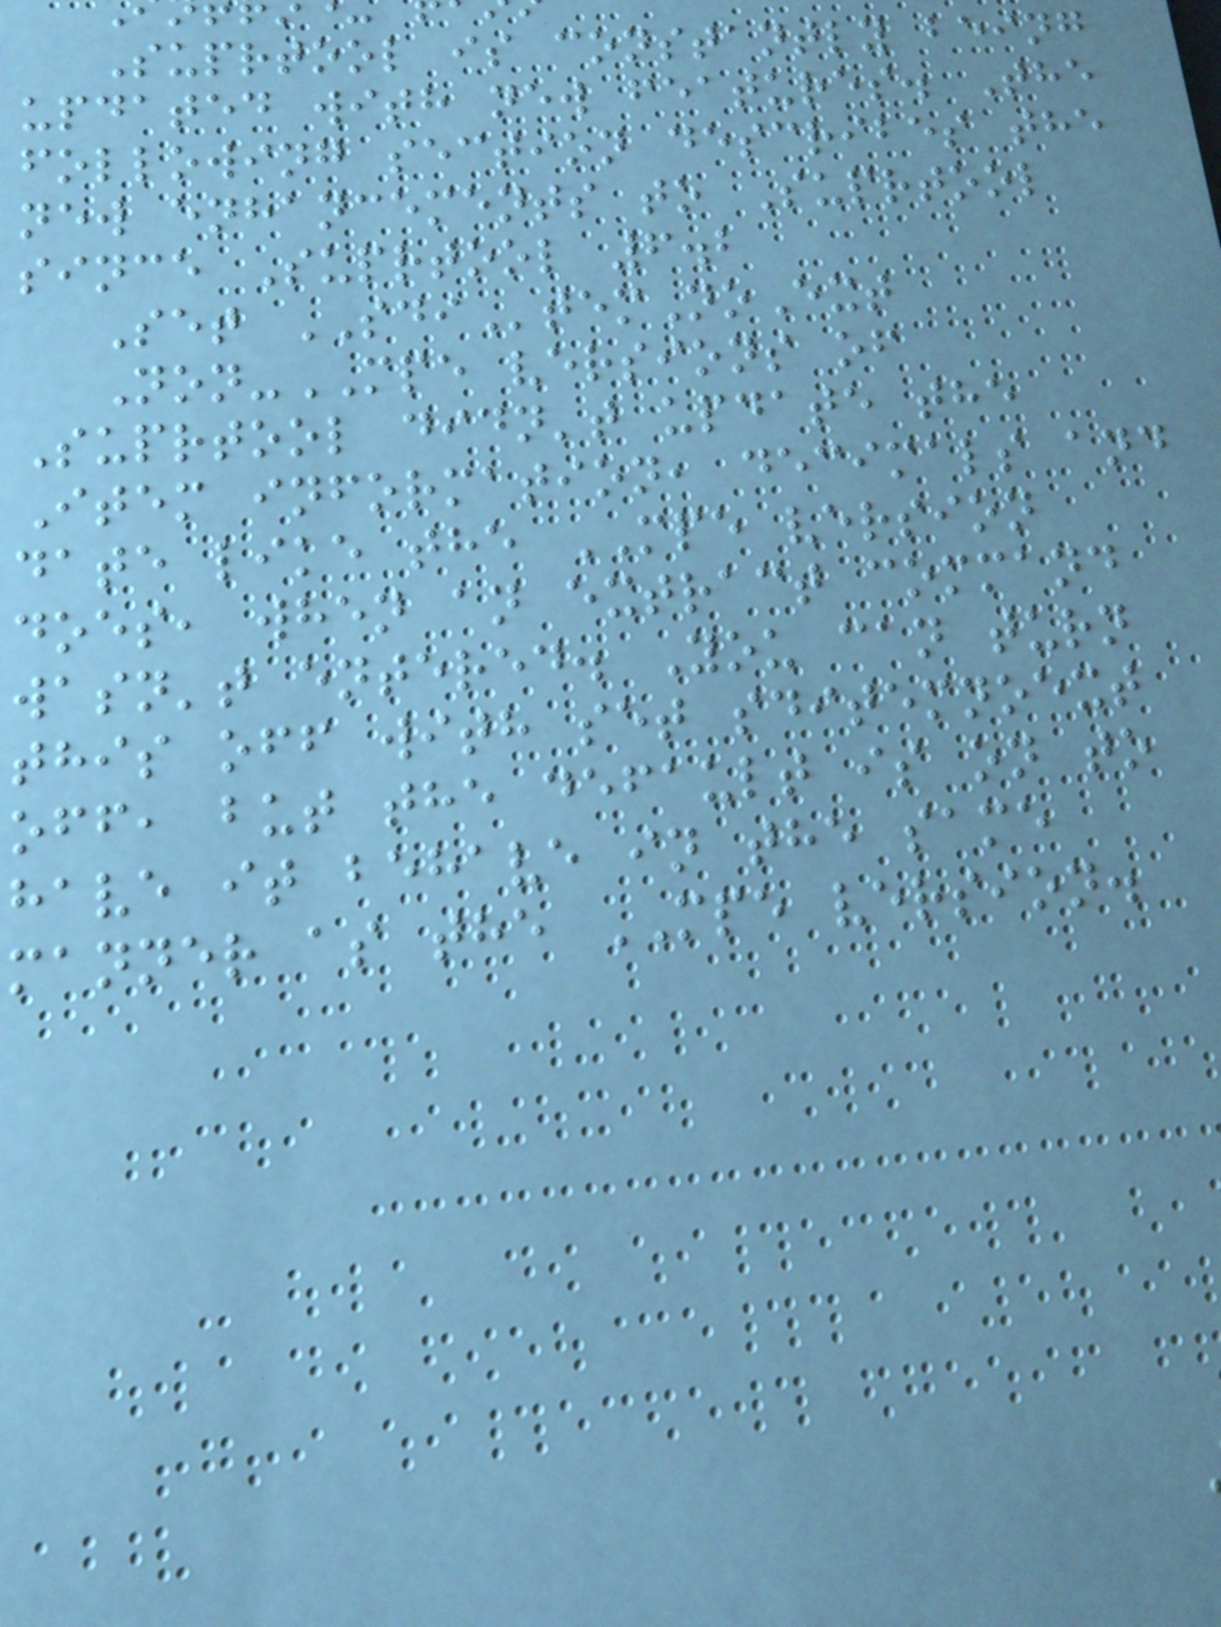Suprtool is constantly being
updated with new features. The
following section describes the
new enhancements to Suprtool
since Suprtool 6.2
Set SDItemNoExt
Non-MPE versions of
Suprtool didn't update the
Item information, decimals and
date like the MPE version
does, when an extract command
wasn't entered. You can turn
this off with set sditemnoext
off, but the default is on to
have it behave in the same
manner as the MPE version.
